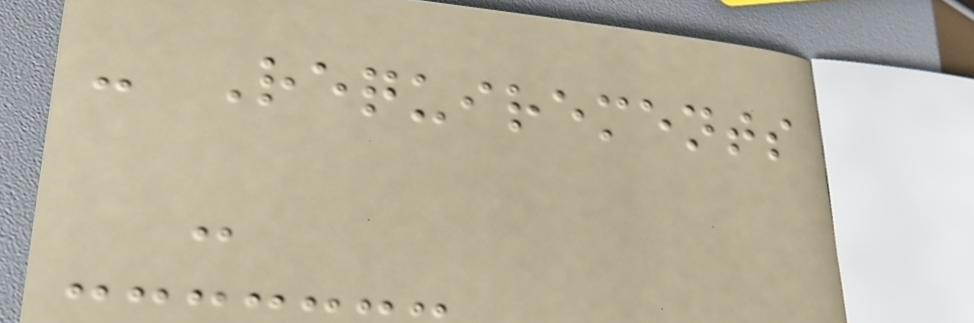- Requirements
:
